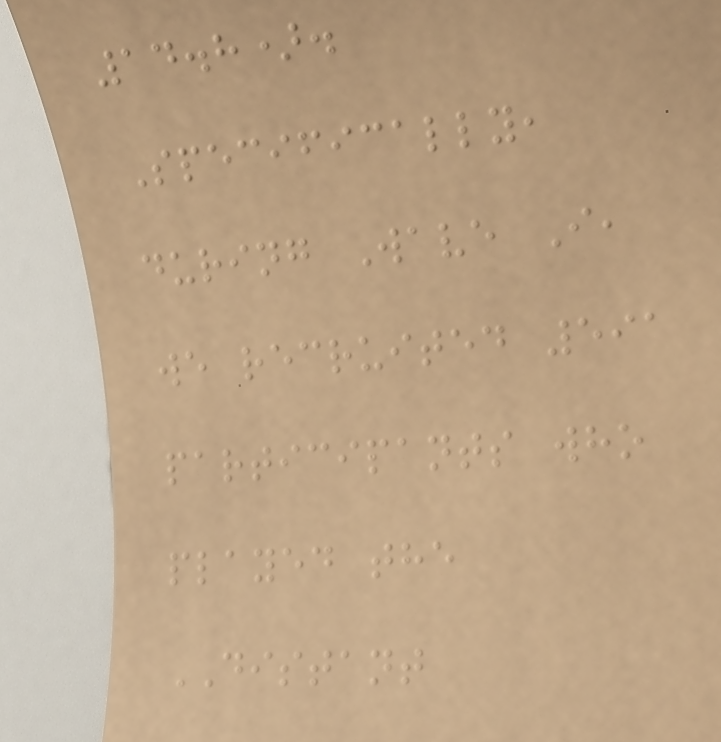14.8).
Specifically,
during Wave I,
we recruited 591
participants who
played the
DISTANT
